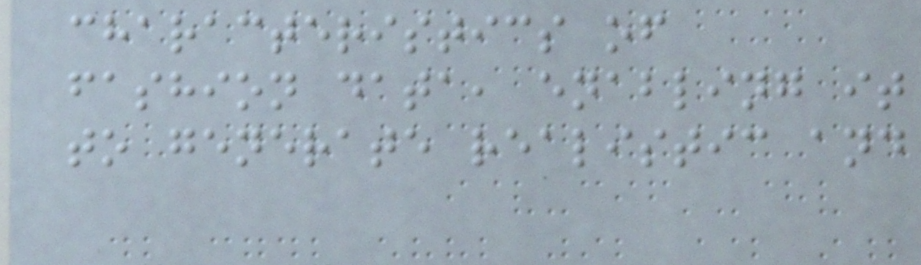characteristics of
fashion data, enabling it
to generate realistic and
